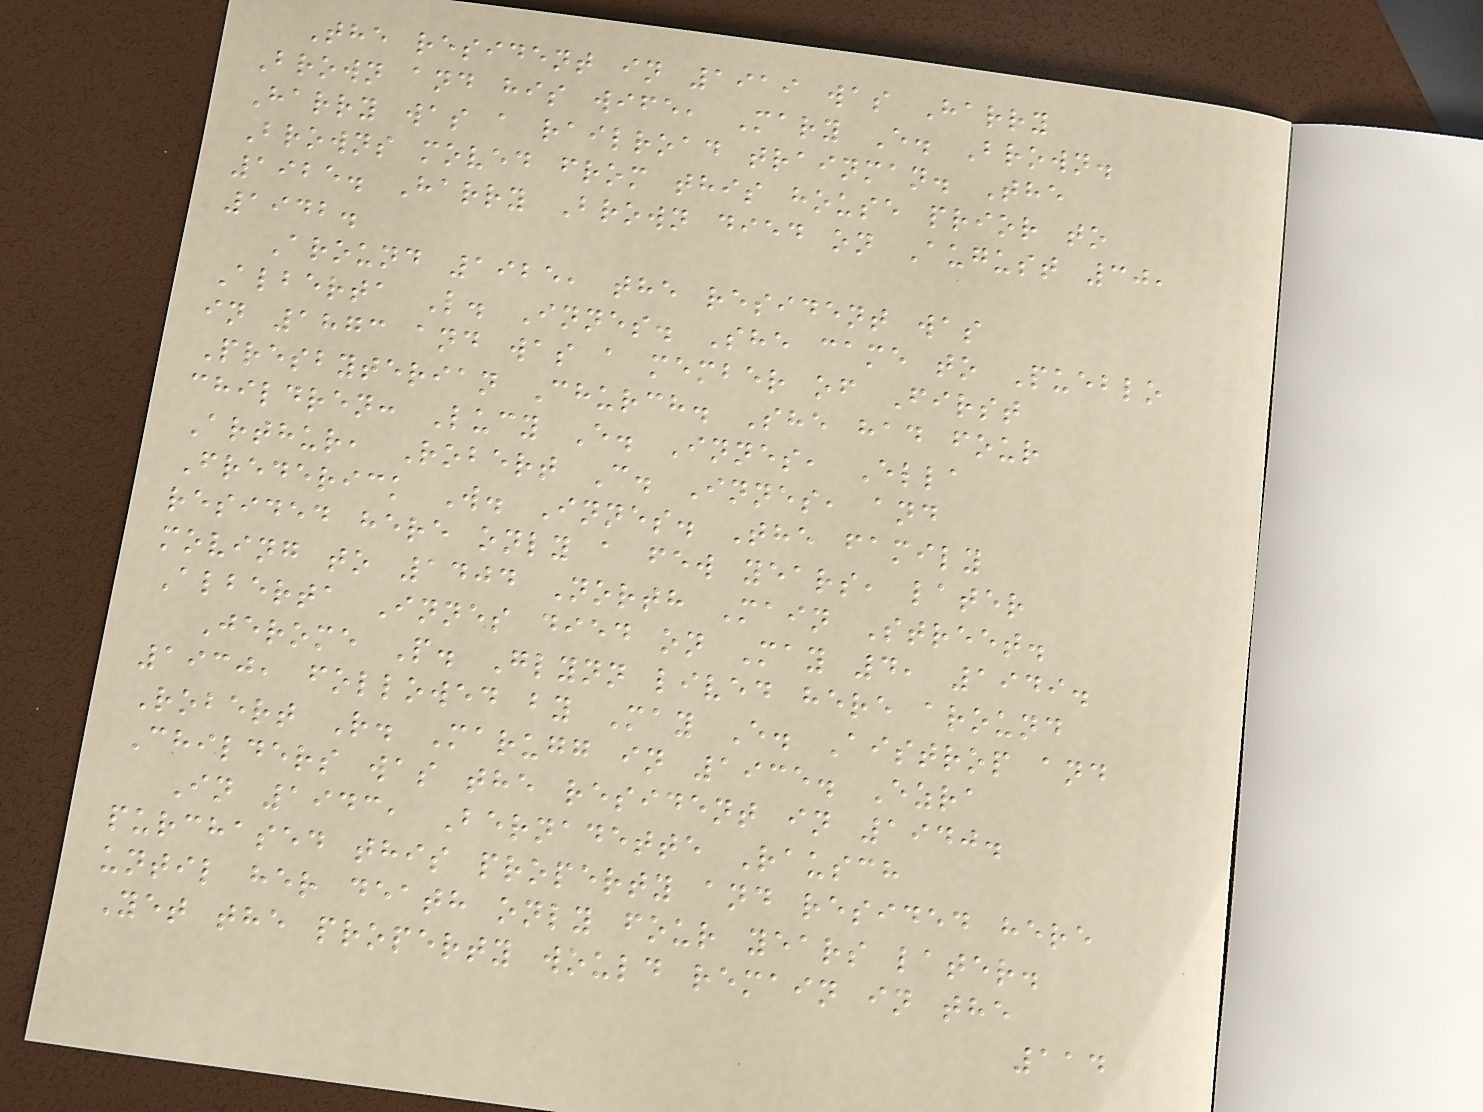The resident in 1919 was Harry
Brown and his wife, Mary E. Brown.
Harry was a railroad trainman. The
Browns moved from this house prior to
1925. Harry Brown died on August 30,
1942.
Around 1925, the resident was
Alberta L. Innes. She came to Pueblo
in 1873 and was a member of First
Presbyterian Church. She had four
children: Lucy E. Innes, Ella
Arthur, Robert C. Innes, and
Frederick W. Innes. The family
resided here only a few years, later
moving to 1404 North Main Street.
Alberta Innes died on May 4, 1949.
Jerome P. Glynn lived here around
1930, followed by May E. Aistrop and
Robert R. Marugg in 1935. Ezra
Childers was the resident in 1940.
In 1943, Bernadette Rausch
purchased this property and resided here
until her death only four years later.
Yet the property would remain in the
114
